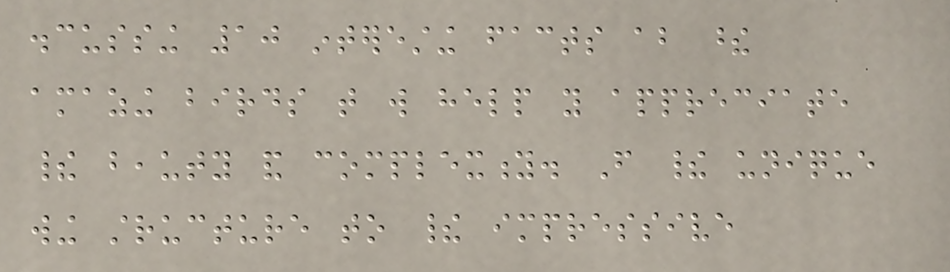discussing 10 interesting facts about these
amazing birds that will help you appreciate
their beauty and complexity. From their unique
wing structure to their impressive
